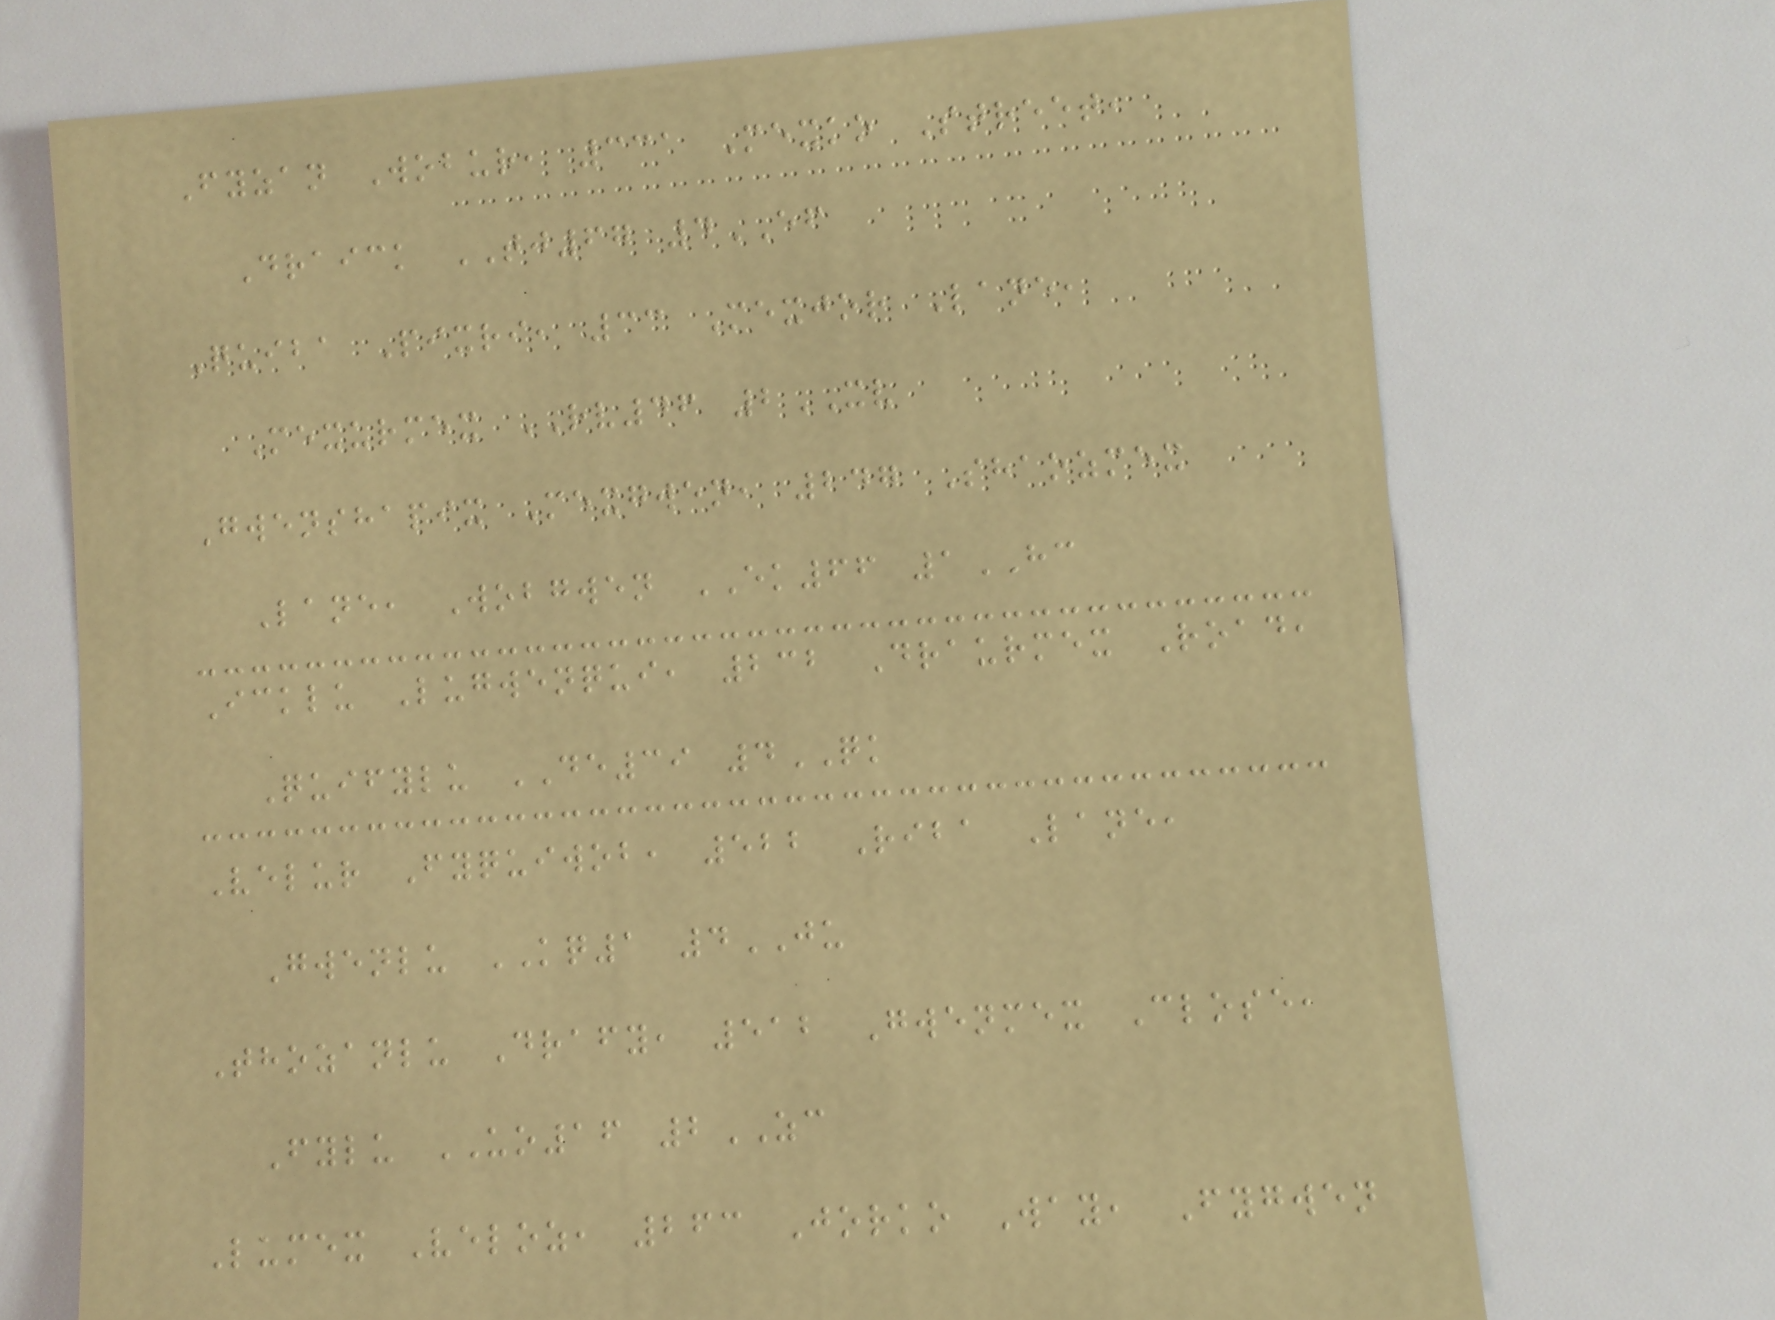Fyzan Wobur, 331 Mexko Street,
Draick TJ67 4EF
Quiba Pixri, 33 Mexjor Lane,
Mexurmex RV46 2XV
Gwenshapix Mexgwen, 247 Shaozmex
Lane, Wobgwen EK66 1HC
Icklu Lugwenqui, 232 Draurmex Road,
Quifylu DE39 4QK
Velur Fyquiwob, 522 Riba Lane,
Gwenlu KQ1 4JU
Thozanlu Drafy, 512 Gwenmex Close,
Fylu UO16 2ZC
Lumex Veloz, 263 Jorko Way, Fygwen
